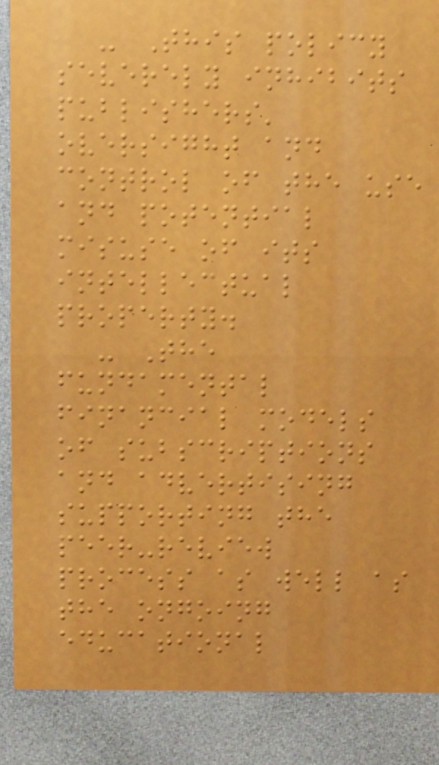- This policy
severely inhibits
publishers'
oversight and
control of the use
and potential
misuse of its
intellectual
property.
- The
fundamental
financial models
of subscriptions
and advertising
supporting the
peer-review
process as well as
the ongoing
educational
